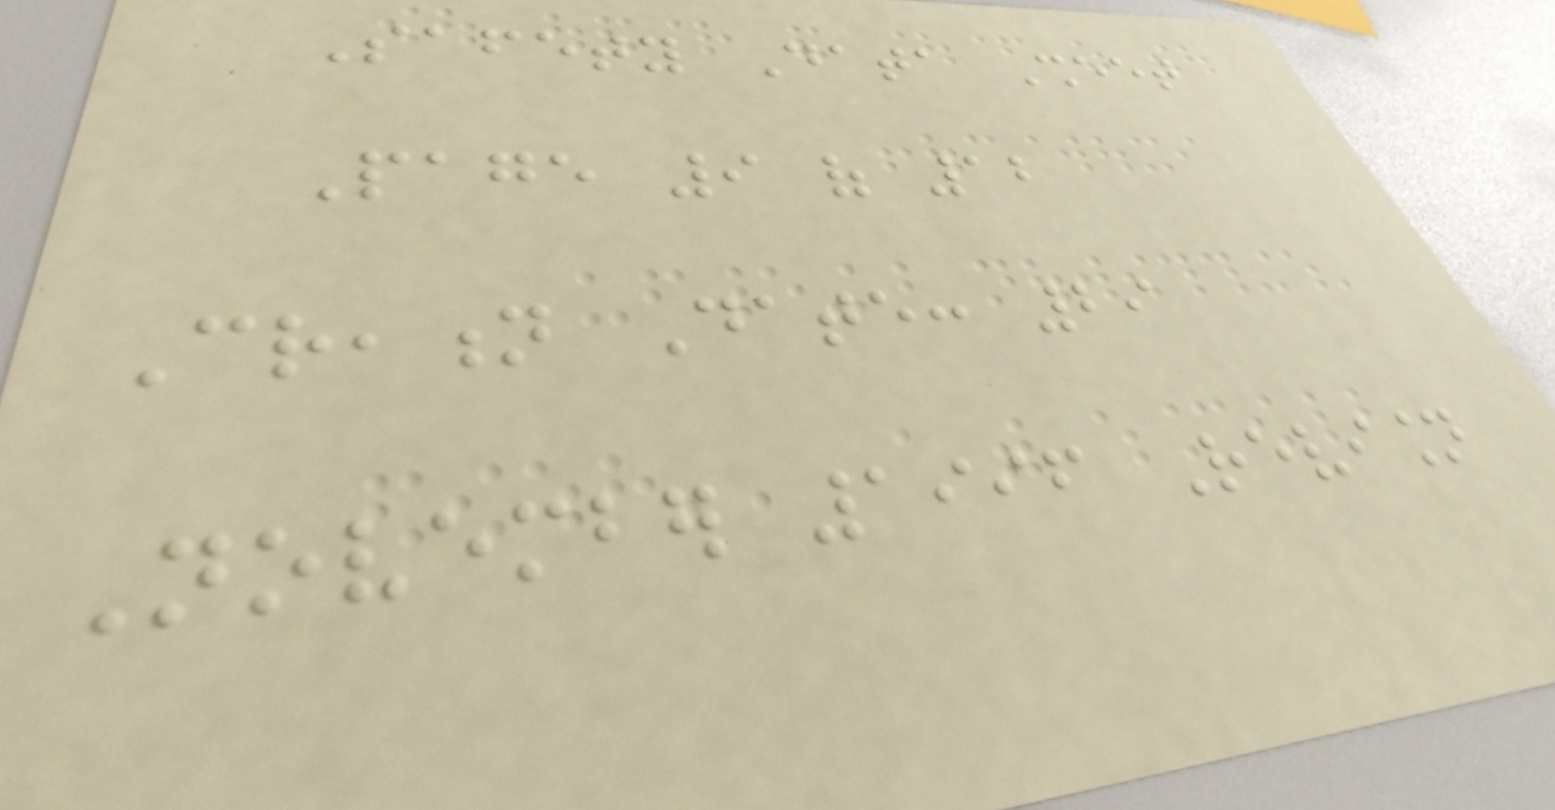Safety Data Sheet
Page 9 of 12
Creation Date: 29
November 1996 Revision
